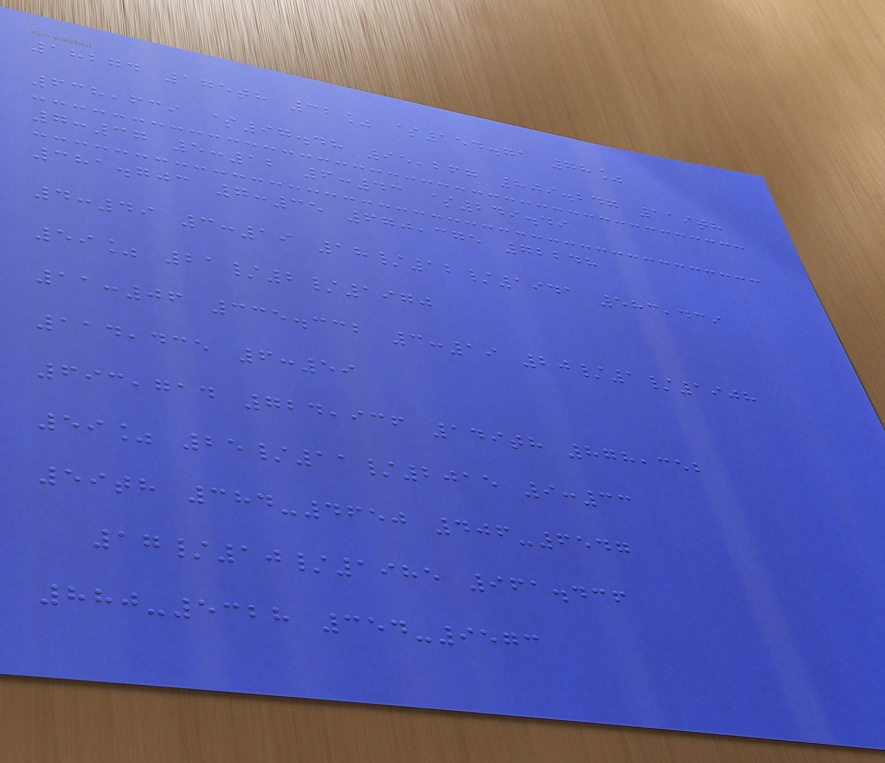18274 175th 32% $154.71 78%
638,639 $97.48 95,267 809.247 119th
7:37 5:12 6:43 $249.49
381.703 7:35 670,375 72248
4:49 3:19 18/12/1941 583,439
59% 21/2/1970
11:06 335.332 3:19 20/1/1908
114,435 6:59
693,714 724,936 149th 878,352
59% 25/11/2015 9:33
59th 384-4650 406-6547
17/10/1985 961.436
880-5328 354-9573
